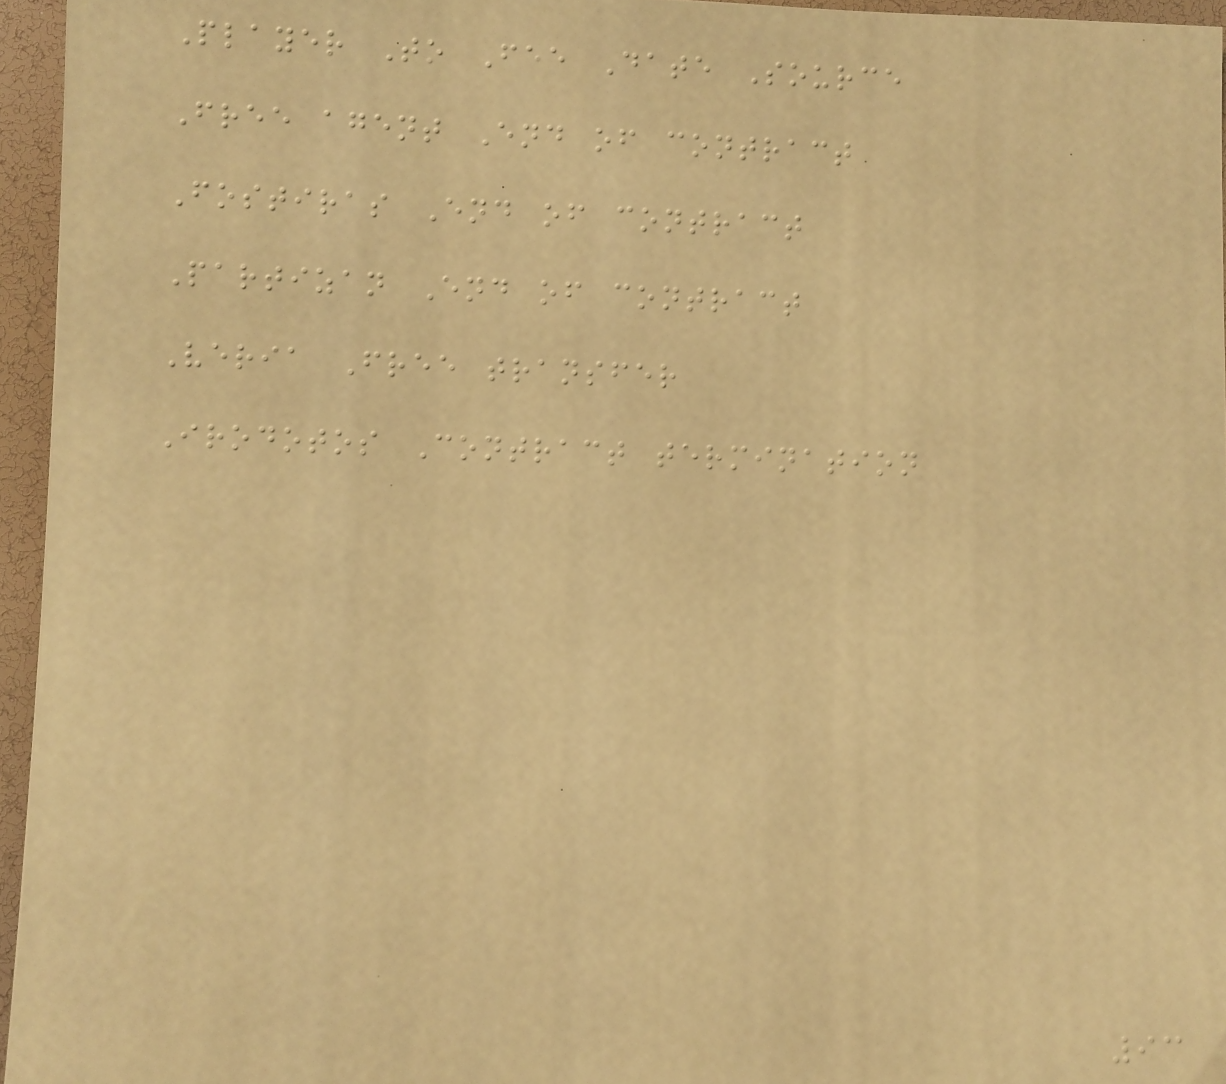Player To Fee Date Source
Free agent End of contract
Fostiras End of contract
Partizan End of contract
Veria Free transfer
Irodotos Contract termination
93
